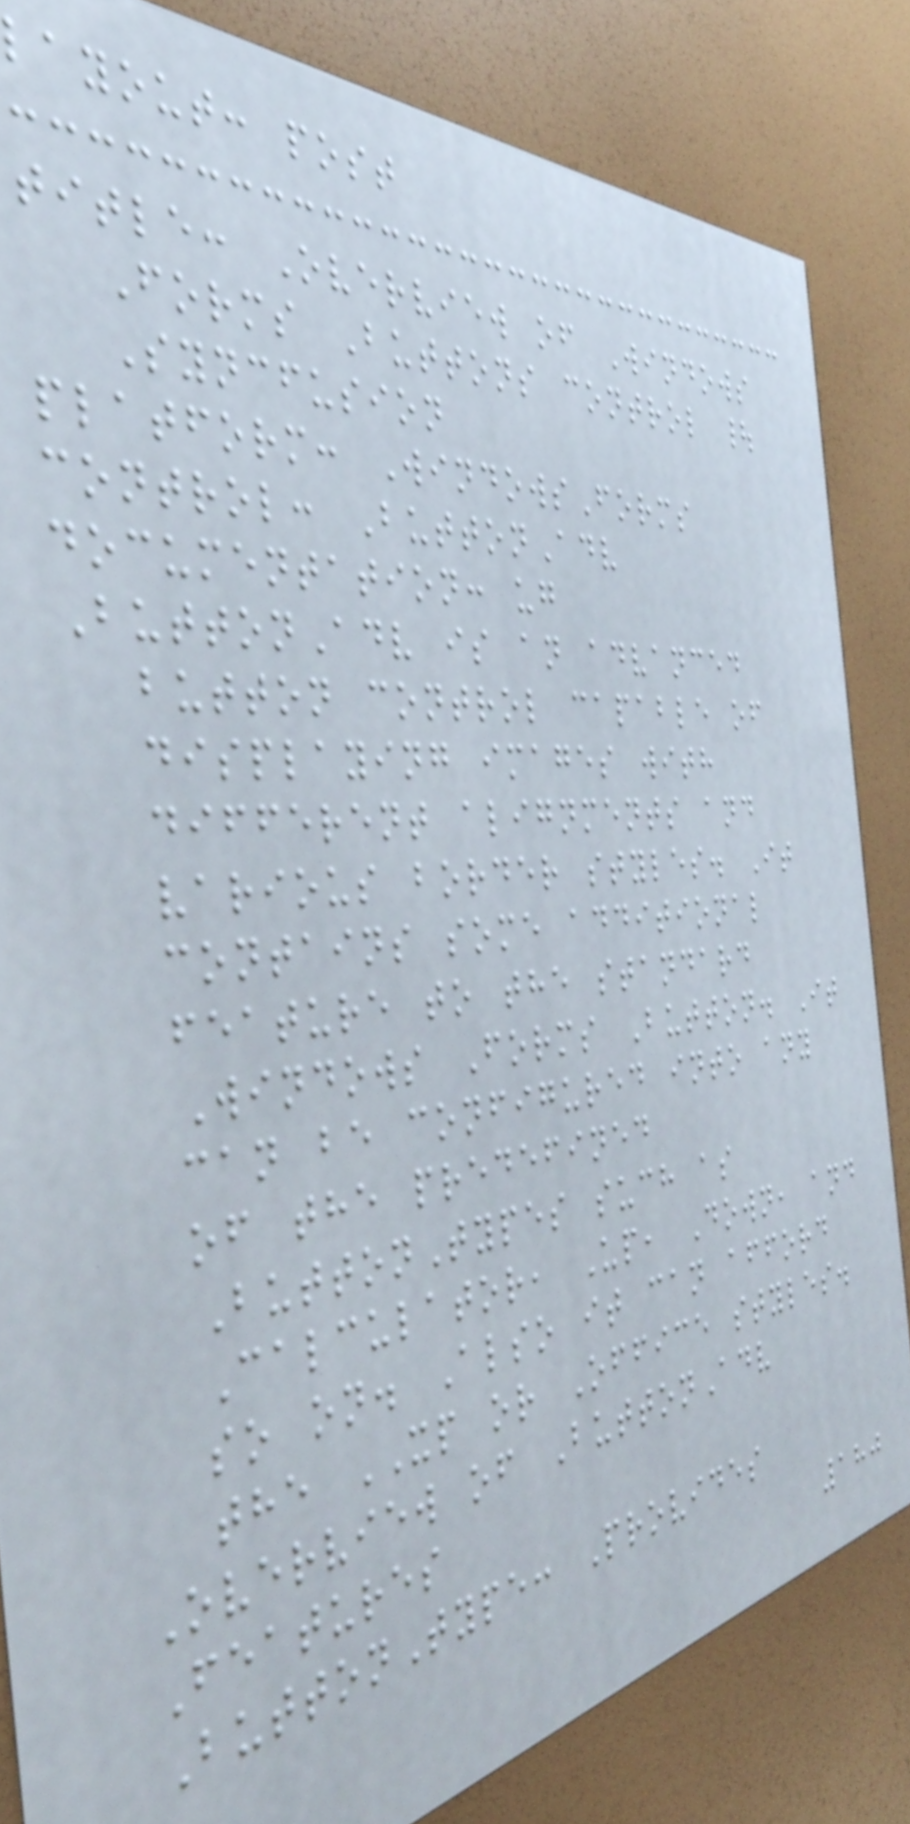layout: post
title: Overview of Windows
Forms Buttons control |
Syncfusion
platform: WindowsForms
control: ButtonAdv
documentation: ug
ButtonAdv is an advanced
button control capable of
displaying images with
different alignments and
various border styles. It
contains some additional
feature to the standard
Windows Forms Button. It
can be configured into any
of the predefined
ButtonTypes such as
Calculator, Up, Down, and
so on. Also it can afford
the XP or Office styles.
Overview of ButtonAdv
Features
ButtonType: Provides
180
